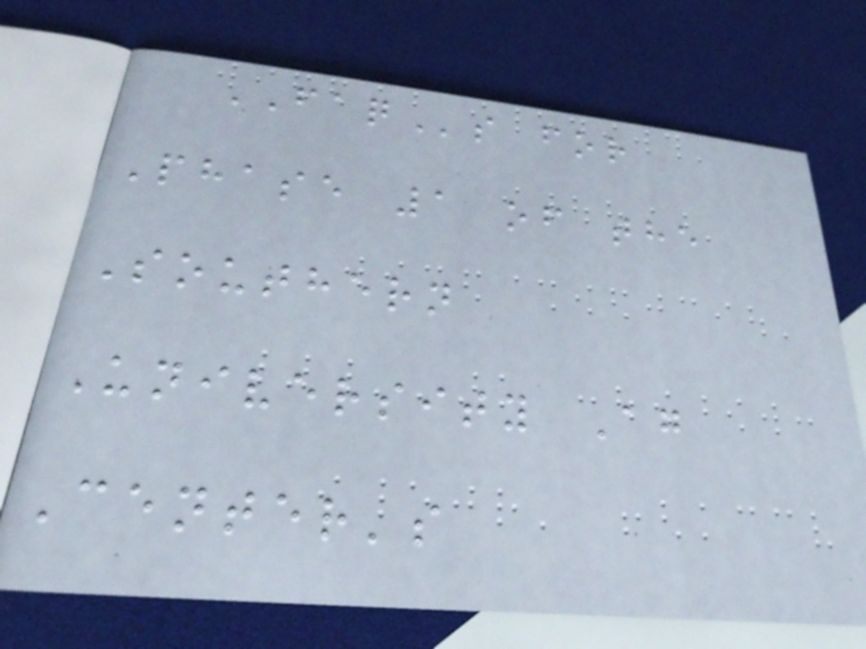FAQs for
Phase 1 of the
Southern
University Ag
Center's
